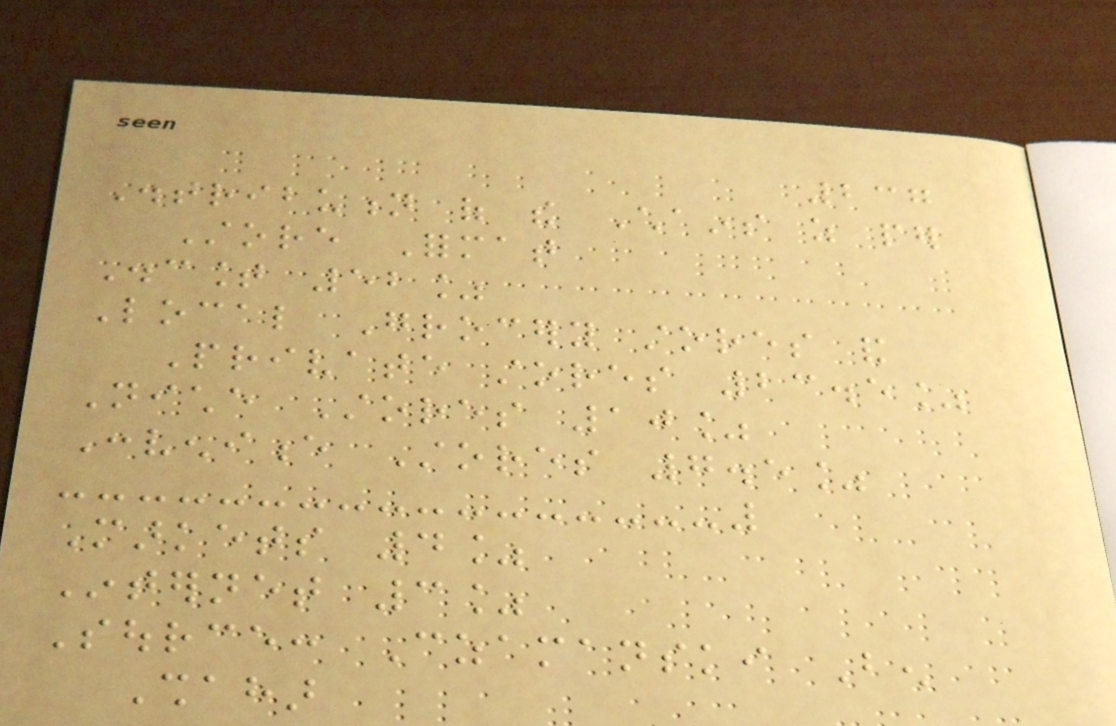237
Distribution of the Chains as per
Store Format
Discount 52%
Local Grocery stores and
Private stores 23.5%
Niche Stores 10%
Convenience Stores 7.5%
Markets 4%
Internet 3%
Source: Czamanski Ben
Shahar
